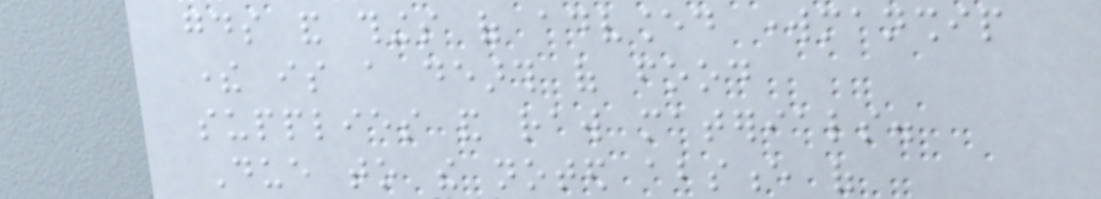goods and things of advanced workmanship
there is a dearth of food
supplies and raw materials.
Due to the noted absence of
